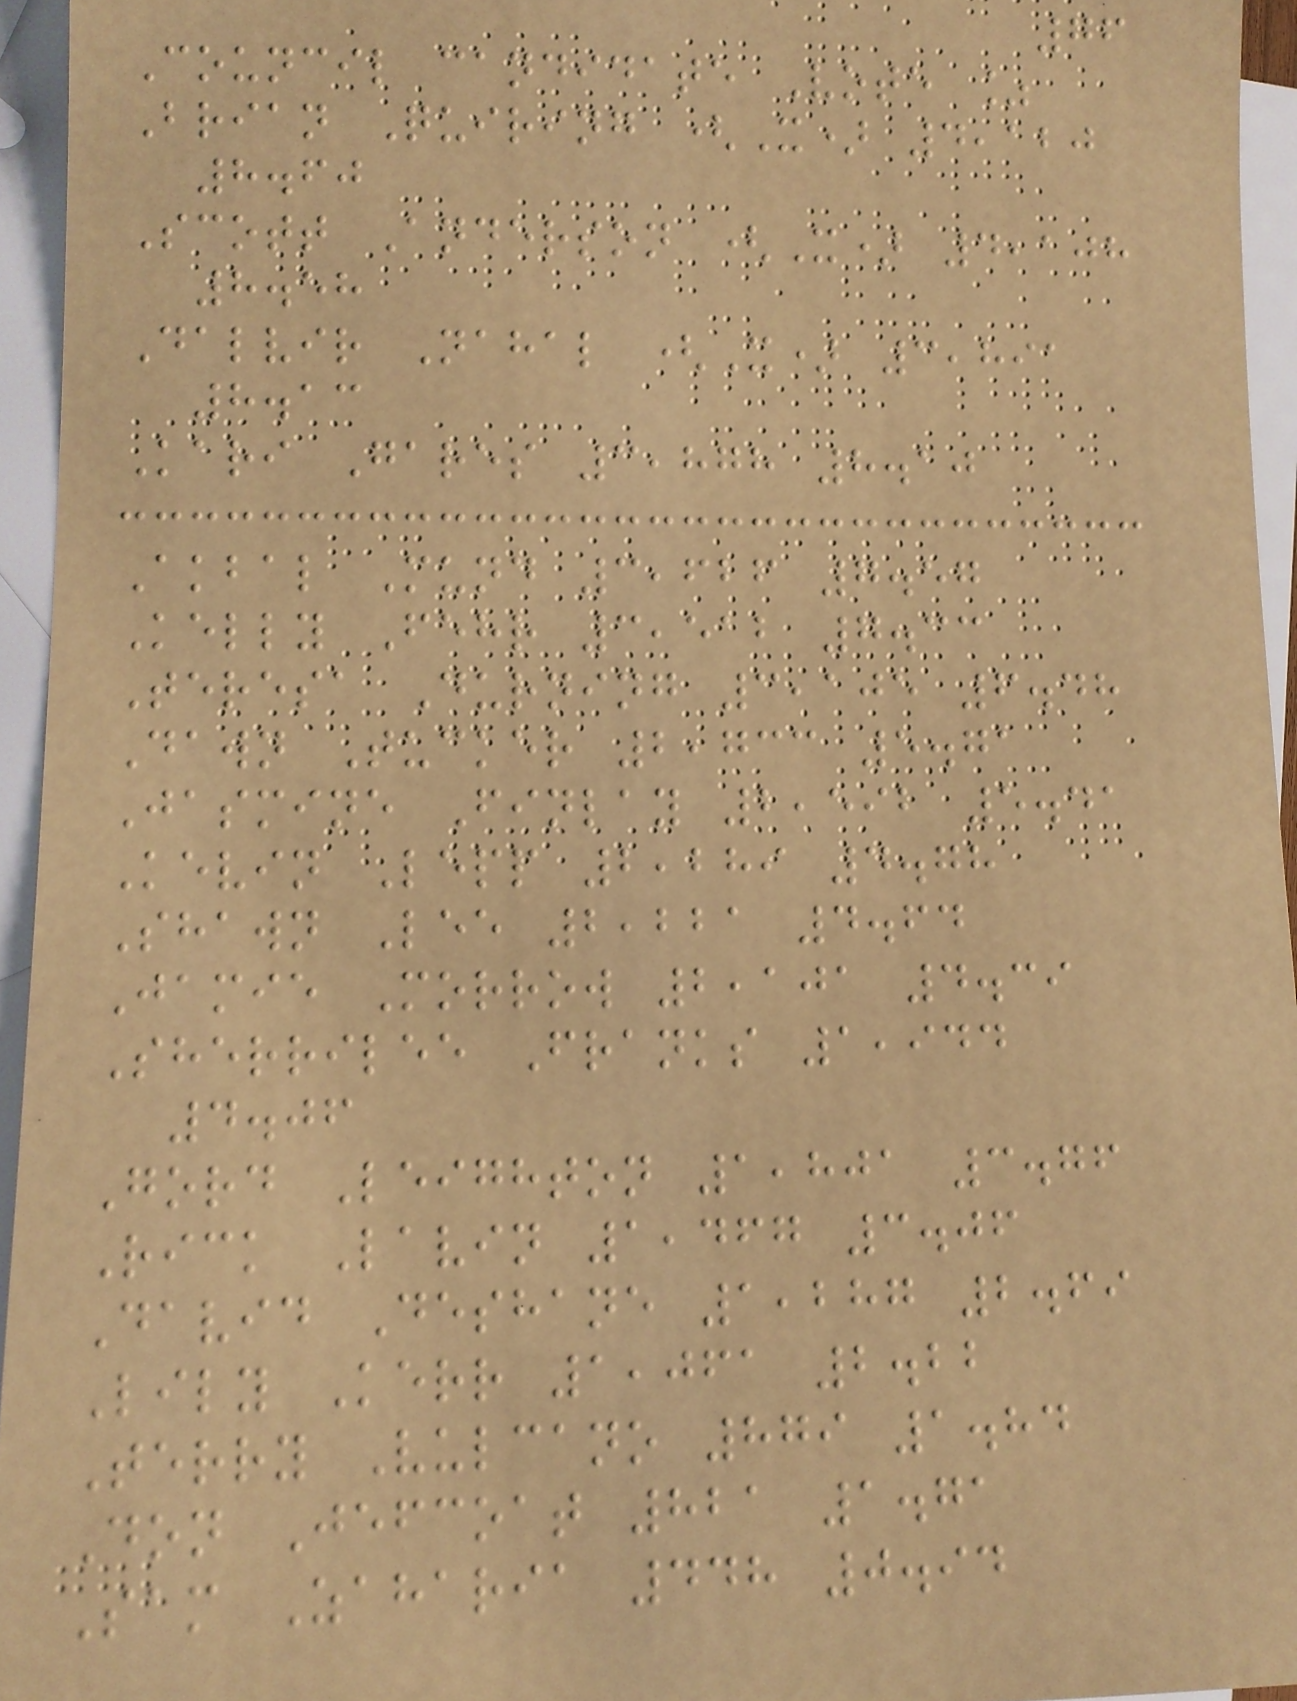76
Council candidate Vote %
Brian Quiring (X) 4,120
8.60
Scott Anderson (X) 4,108
8.58
Dalvir Nahal (X) 3,891
8.13
Kari Gares 3,878 8.10
Akbal Mund 3,626 7.57
Kelly Fehr 3,512 7.33
Teresa Durning 3,105 6.48
Dawn Tucker 2,733 5.71
Jasmine Finlay 2,592 5.41
Kevin Lepp 2,289 4.78
Shawn Lee 2,221 4.64
Jamie Morrow 2,101 4.39
Sherrilee Franks 1,944
4.06
Gord Leighton 1,801 3.76
Rick Lavin 1,467 3.06
David Deshane 1,287 2.69
Lily Kerr 1,061 2.22
Terry Vulcano 879 1.84
Don Jefcoat 821 1.71
Sam Zaharia 448 0.94
